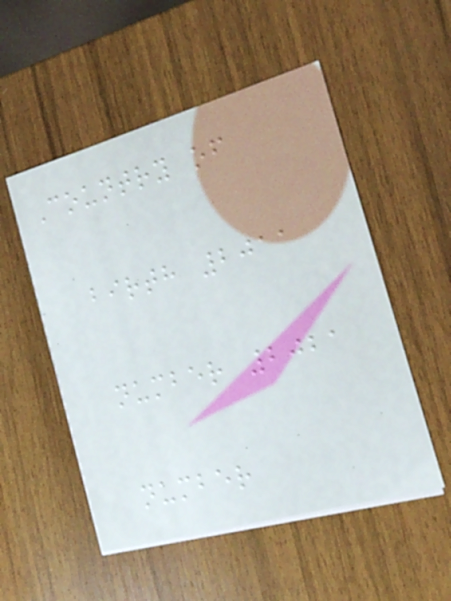Country of
birth 2011
number 2021
number
